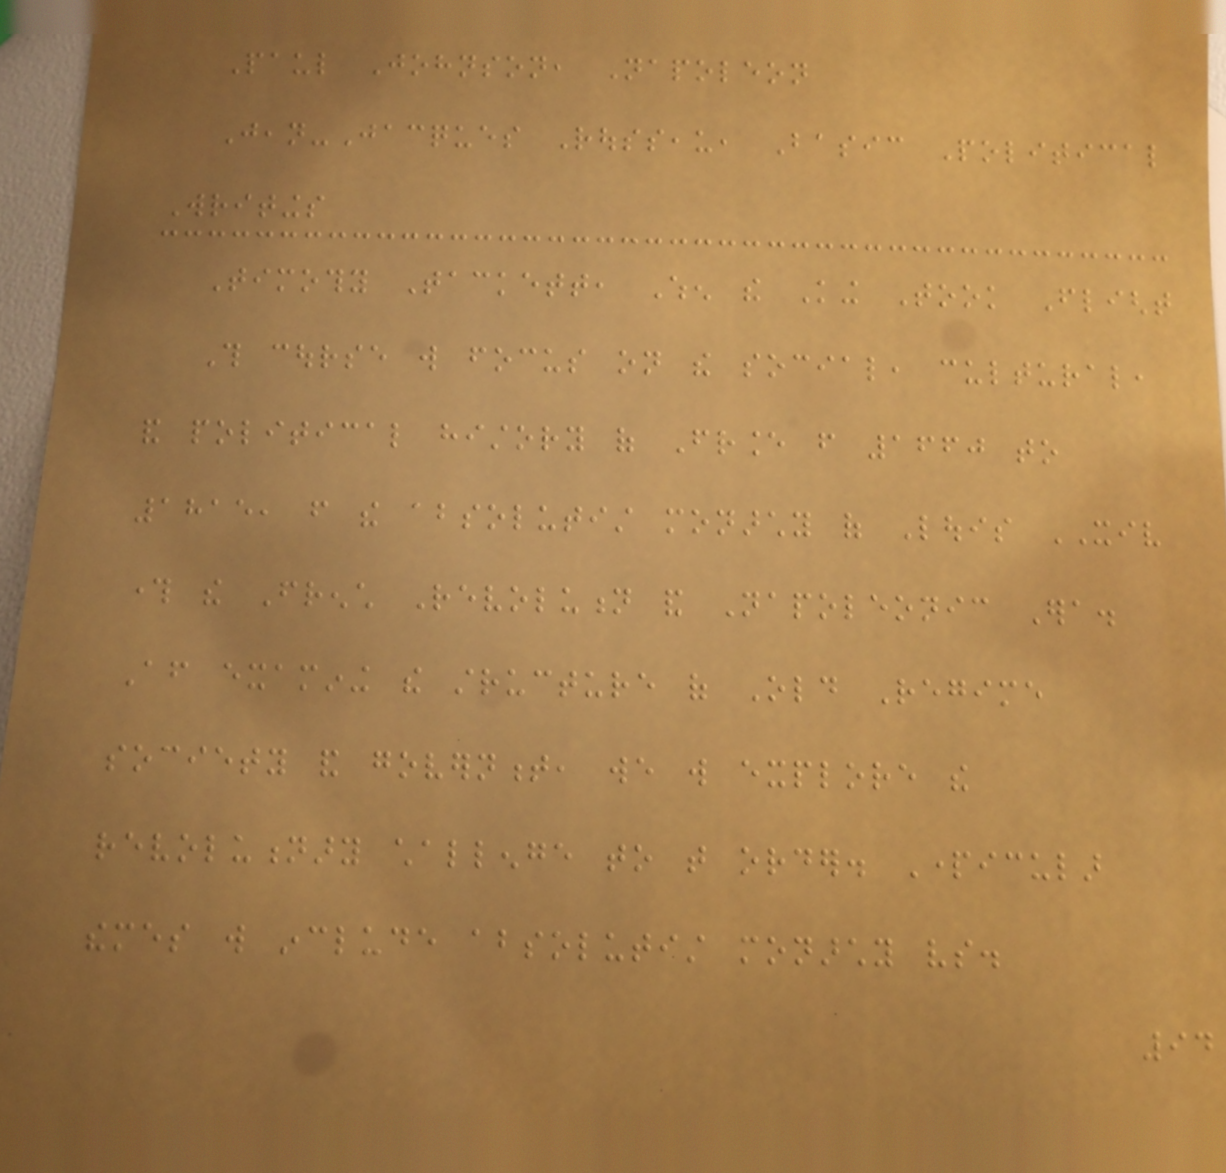Paul Johnson, Napoleon
Jean-Jacques Rousseau, Basic Political
Writings
Timothy Tackett, When the King Took Flight
This course will focus on the social, cultural,
and political history of France from 1660 to
1815, from the absolutist monarchy of Louis XIV
through the French Revolution and Napoleonic Era.
After examining the structure of Old Regime
society and government, we will explore the
revolutionary challenge to that order. Particular
themes will include absolutist monarchy vs.
94
